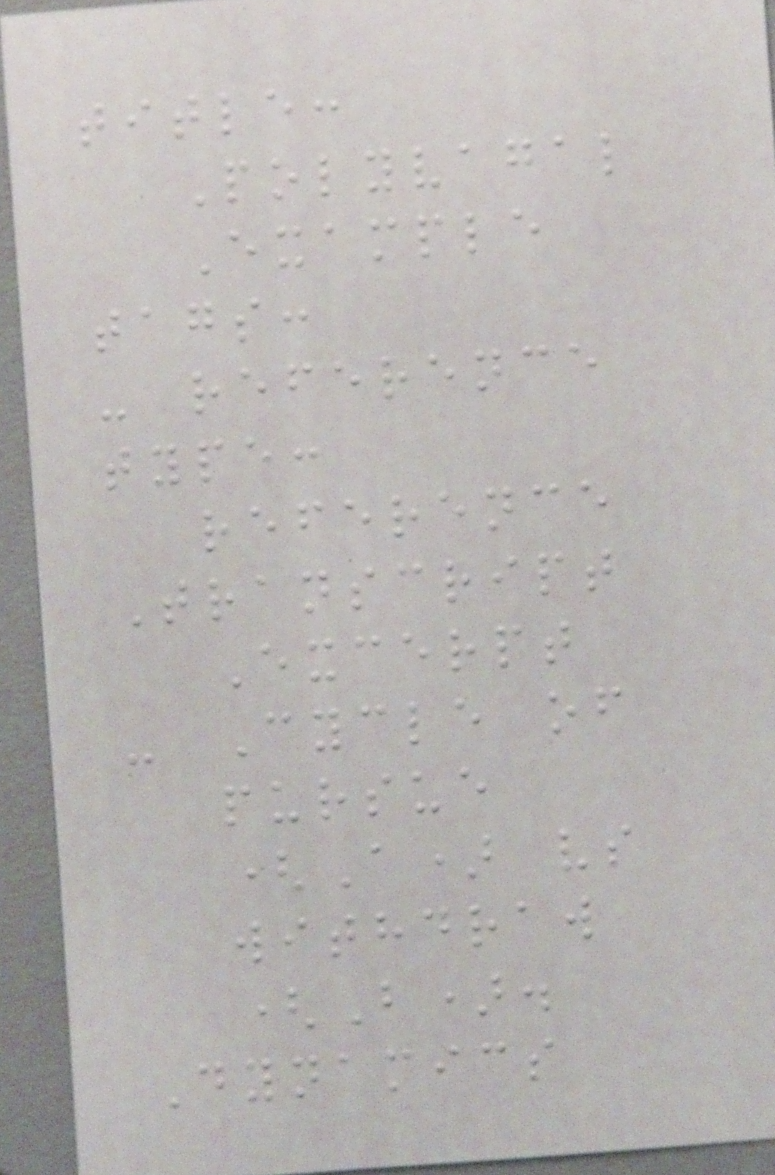title:
Polyvagal
Example
tags:
- reference
type:
reference
Transcript
Excerpt
- Cycle of
pursue
(A) vs
withdraw
(B).
Dynamics
